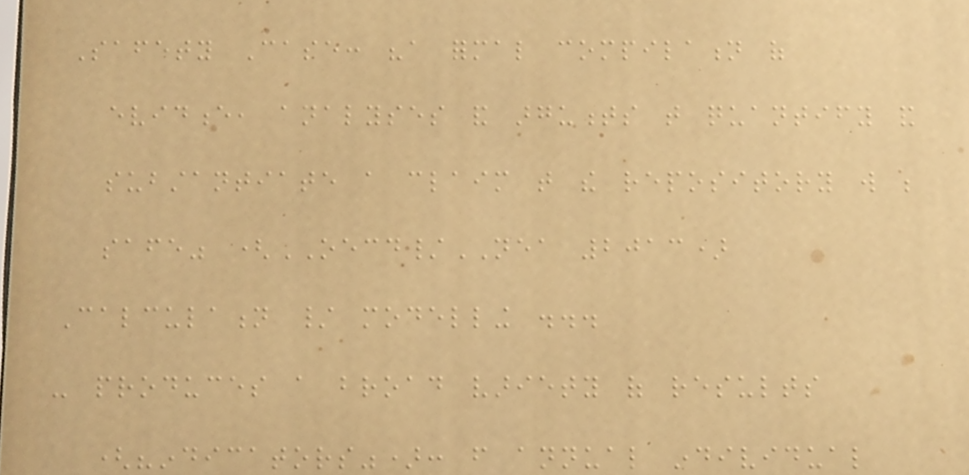Safety Case: "a formal compilation of
evidence, analyses and arguments that quantify and
substantiate a claim that the repository will be
safe" (OECD/NEA 2013)
Calculation / modelling ...
- produces a broad variety of results
("indicators"): from annual individual
